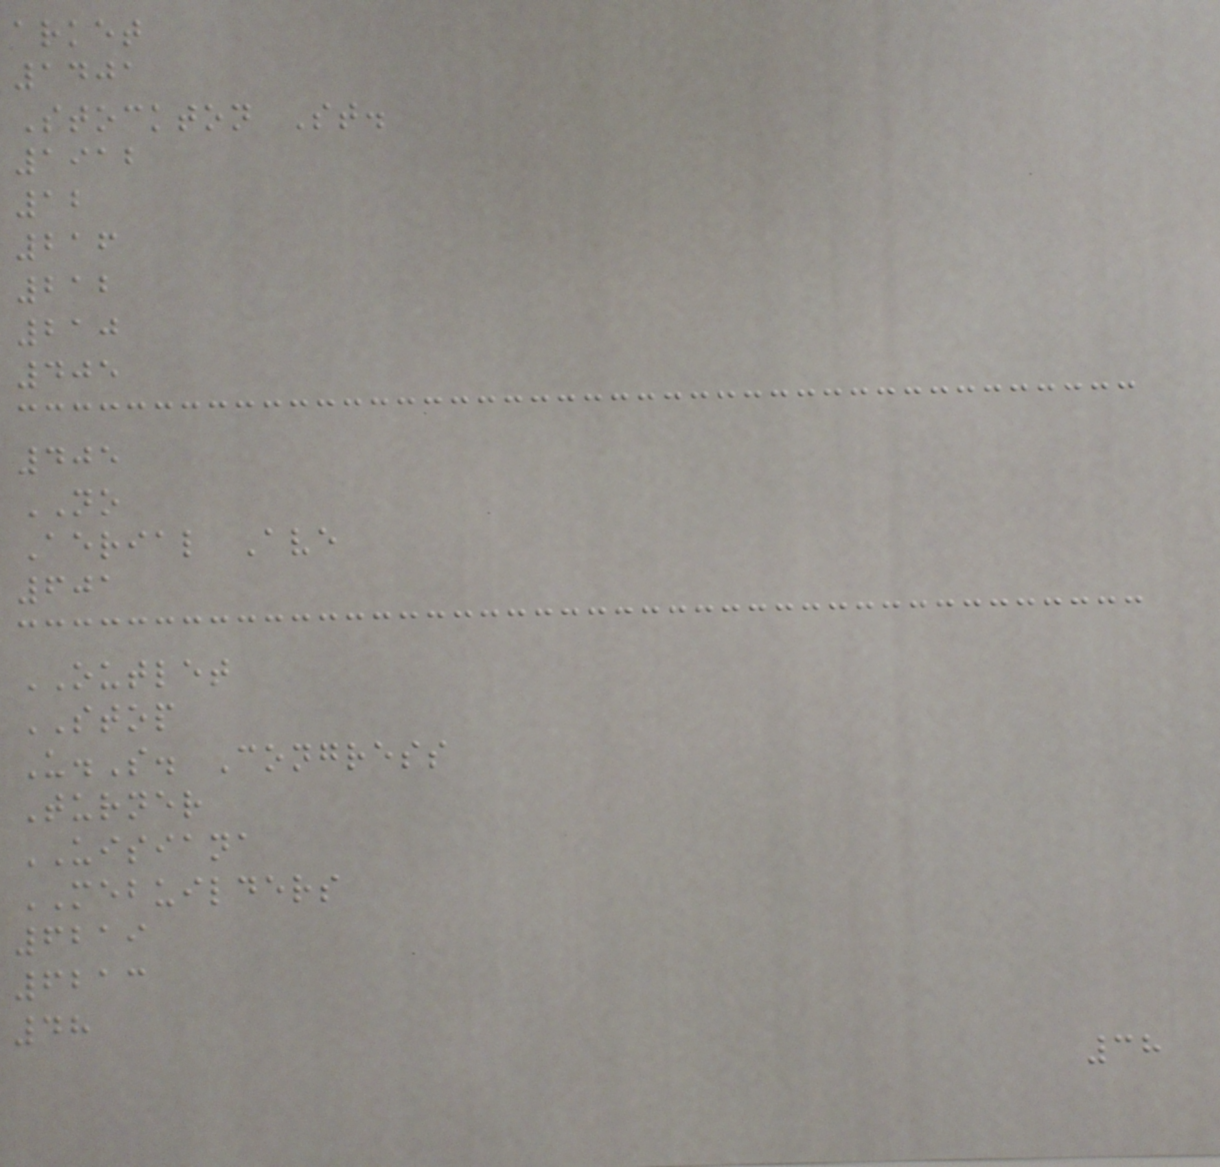arket
1401
Stockton St.
1912
12
216
212
210
405
405
NO
Aerial Ave
601
OUTLET
STOP
U.S. Congress
Turner
UISIANA
MEBUILDERS
6219
6213
48
38
